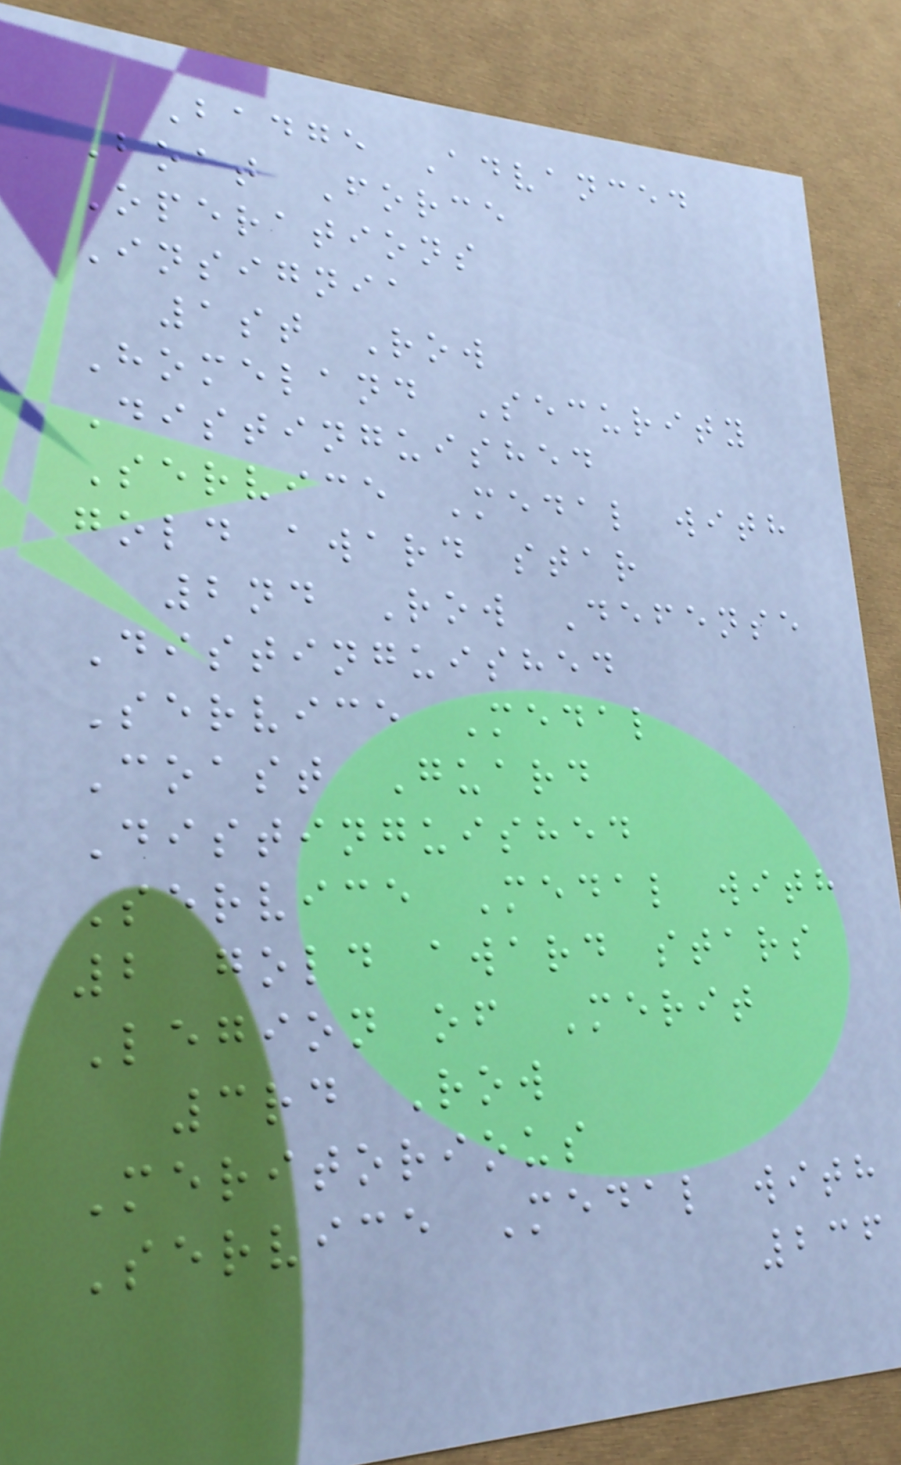Badge Advanced
Boat Force
Operations
Insignia
1st Row
Homeland Security
Distinguished
Service Medal with
gold award star
2nd Row Defense
Distinguished
Service Medal
Coast Guard
Distinguished
Service Medal with
2 gold award stars
Legion of Merit
3rd Row
Meritorious
Service Medal with
236
